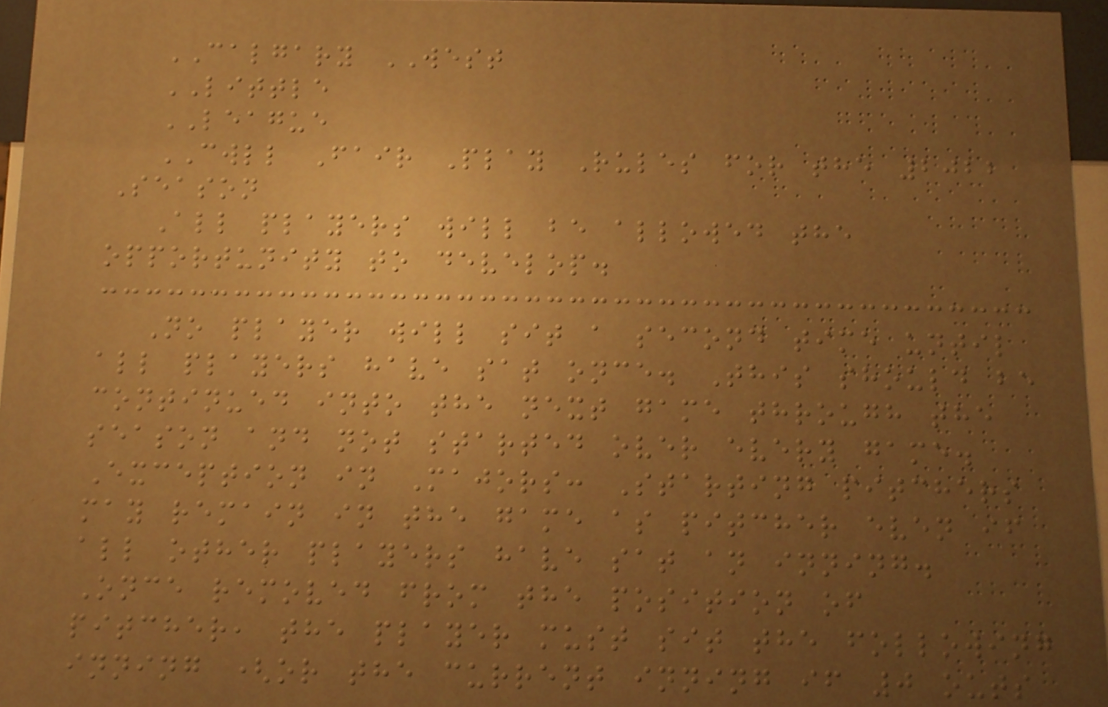CALGARY WEST
LITTLE
LEAGUE
CWLL Fair Play Rules for the 2022
Season
All players will be allowed the
opportunity to develop.
No player will sit a second time until
all players have sat once. This should be
continued into the next game through the
season and not started over every game.
Exception in Majors: Starting pitchers
may remain in the game as pitcher even if
all other players have sat an inning.
Once removed from the position of
pitcher, the player must sit the following
inning (or the current inning if 0 outs
